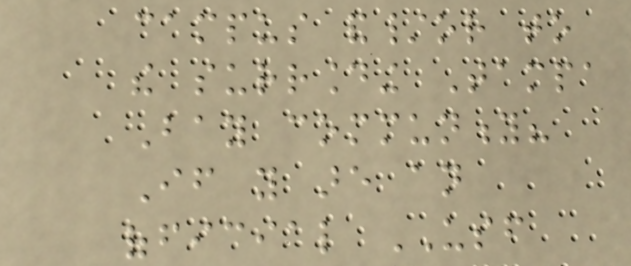campus and/or to
the surrounding Tampa
Bay community?
If you are an
official USF
